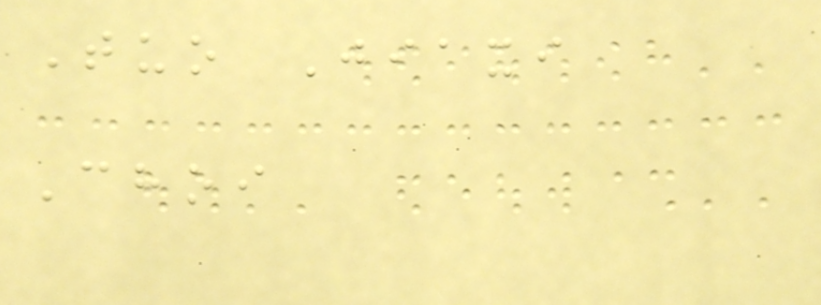Tuo Jiaxi
Choi
